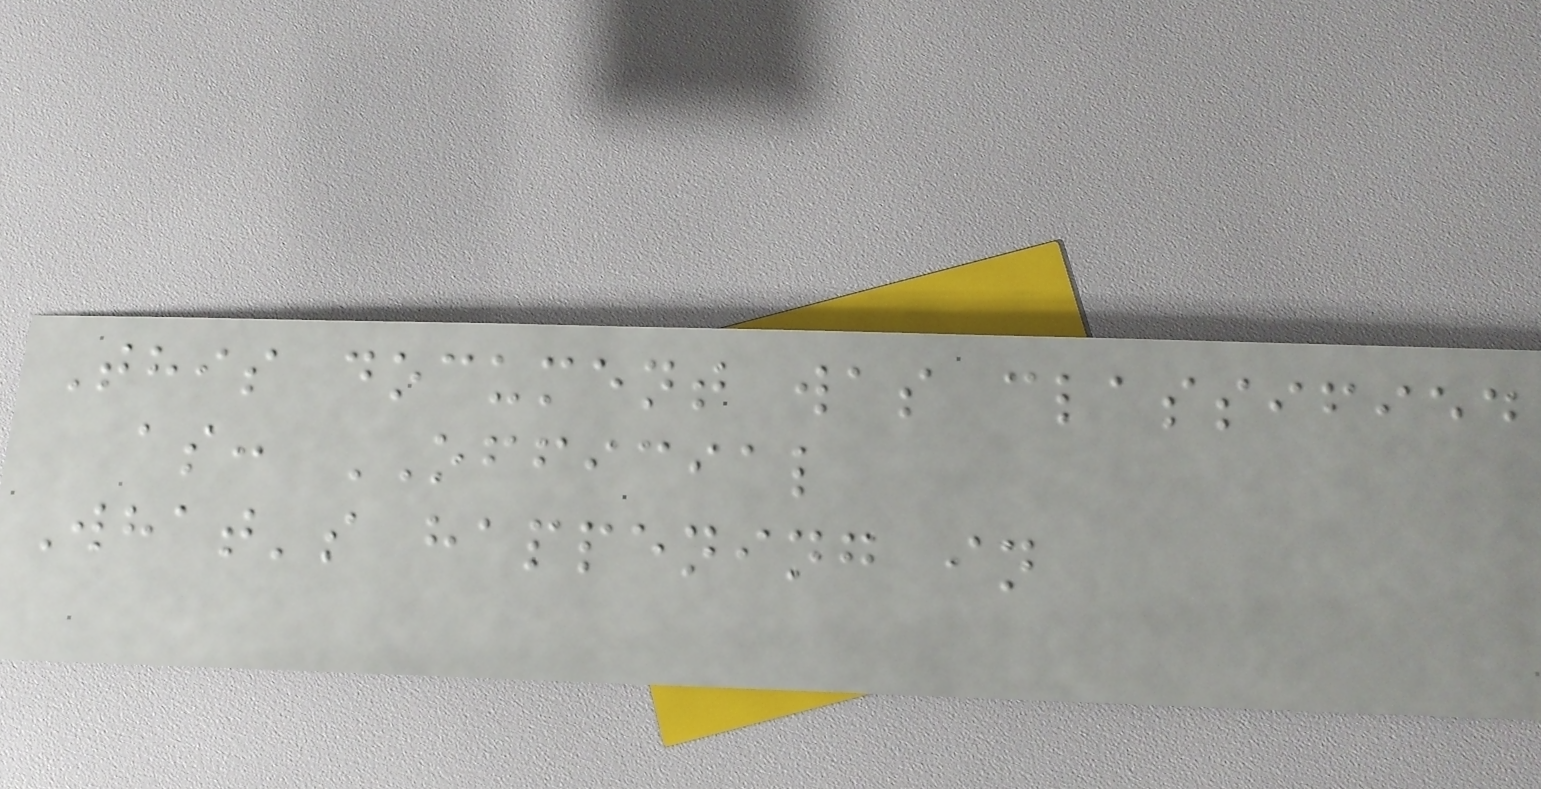This document was classified
as: OFFICIAL
What's happening in
